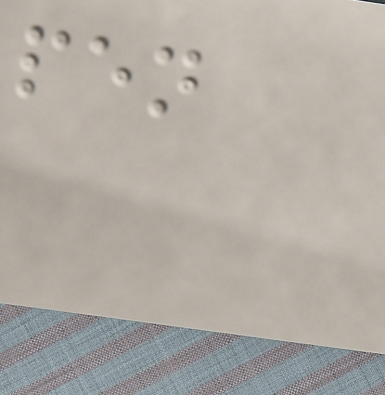pen
